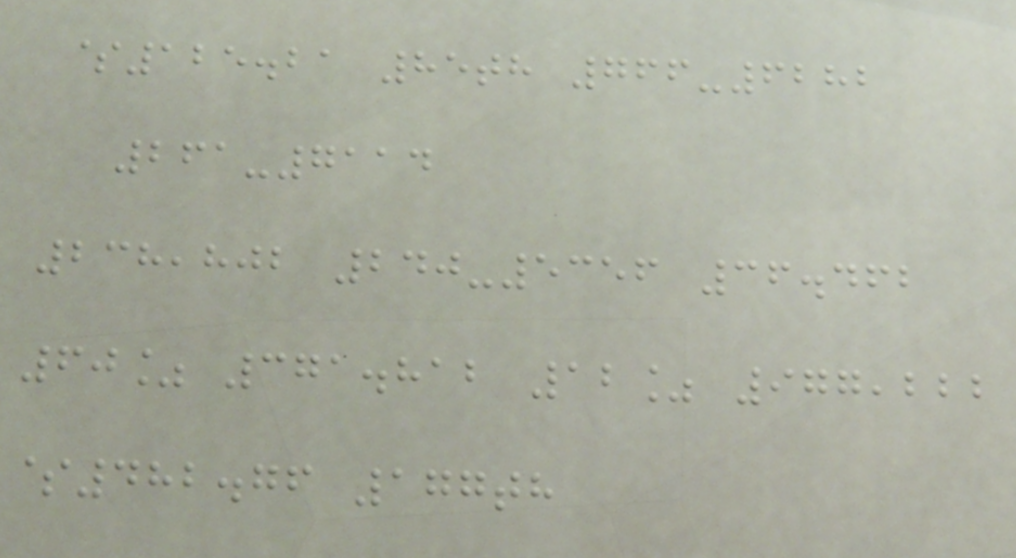$125.21 85th 766-6282
261-7114
238,802 240-5356 36.462
60% 371.812 12% 977,222
$482.76 177th
